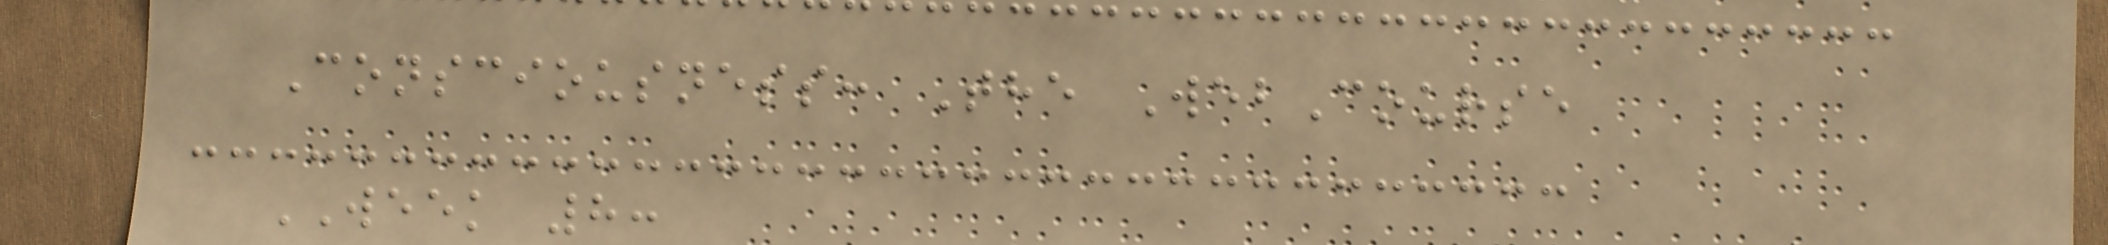Consciousness: The WebCourse
WEEK 8:
